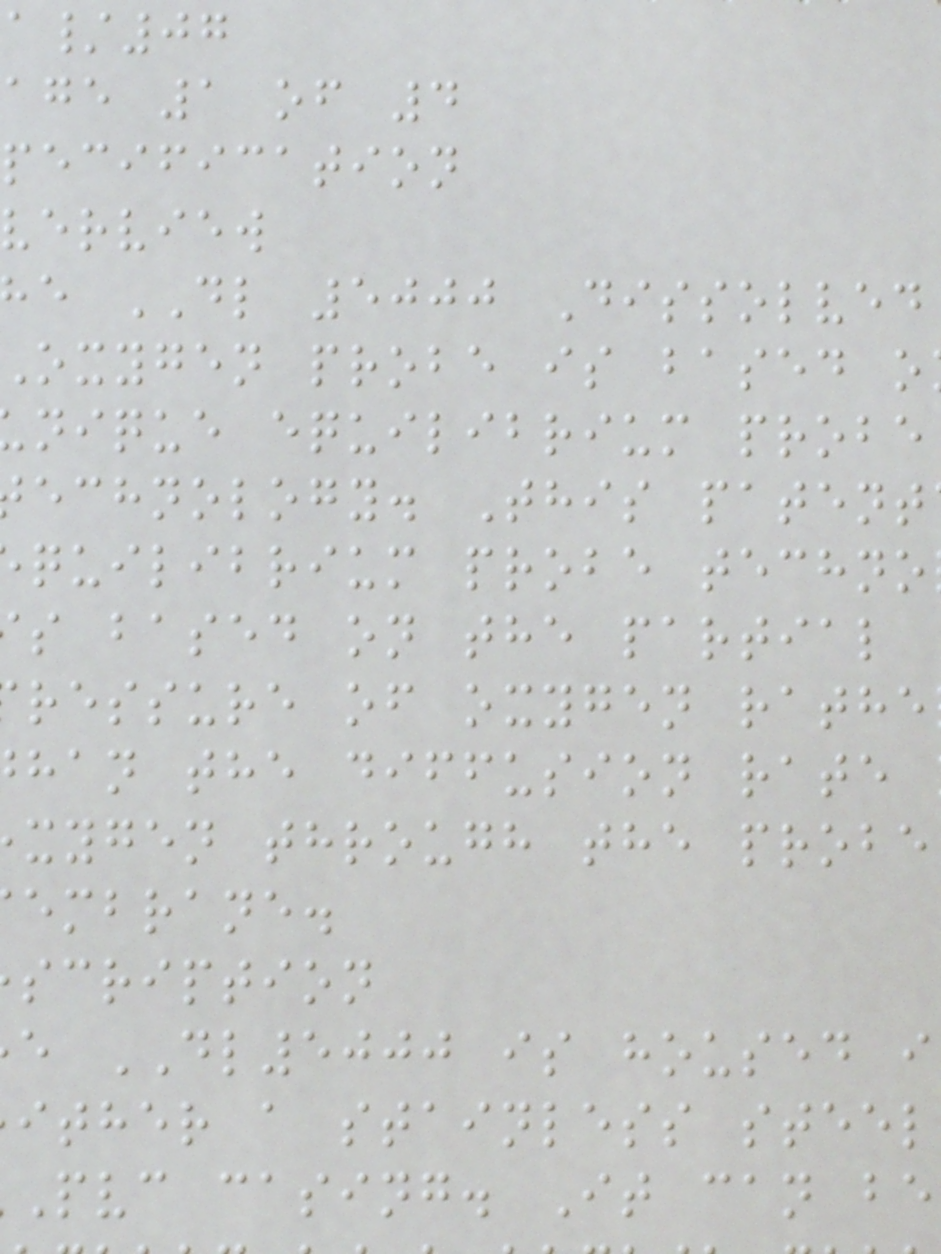/07
age 1 of 4
pecification
verview
e DL 5000 Dissolved
oxygen probe is based o
nique equilibrium probe
echnology. This patent
quilibrium probe techno
s based on the partial
ressure of oxygen rathe
han the diffusion rate
xygen through the probe
embrane.
scription
e DL5000 is housed i
ither a stainless steel
pvc casing. It can be
